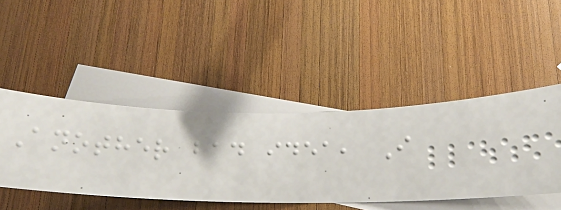Another bad idea, I
